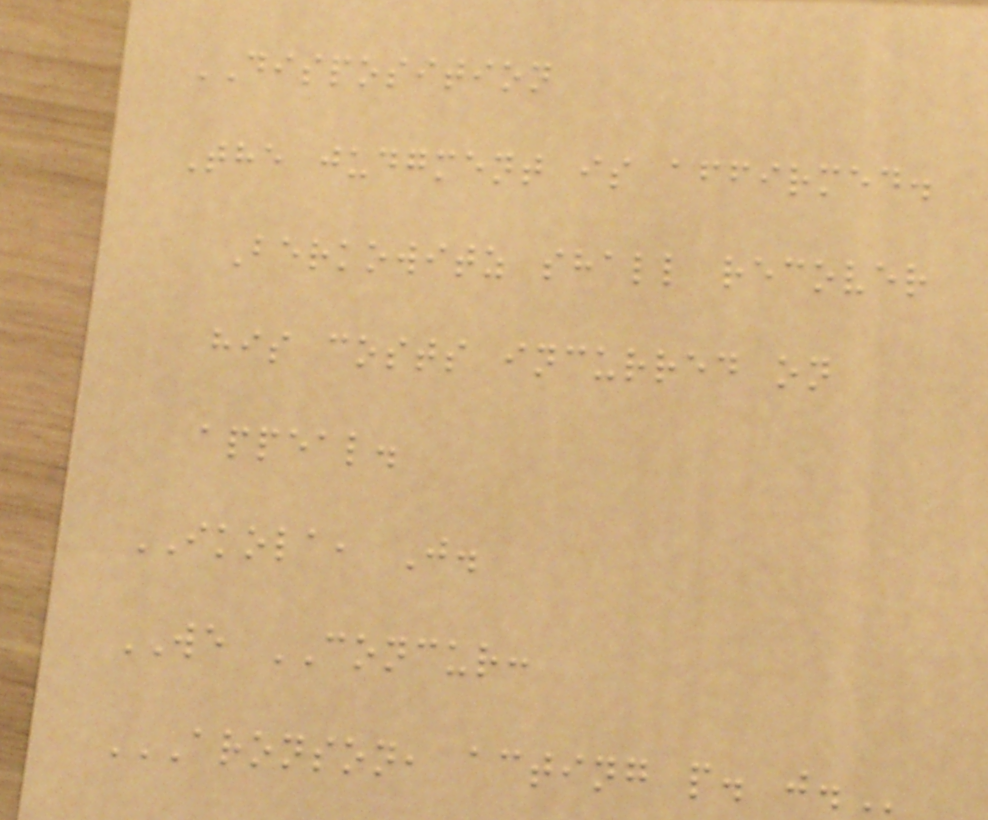DISPOSITION
The judgment is affirmed.
Berkowitz shall recover
his costs incurred on
appeal.
IKOLA, J.
WE CONCUR:
ARONSON, ACTING P. J.
